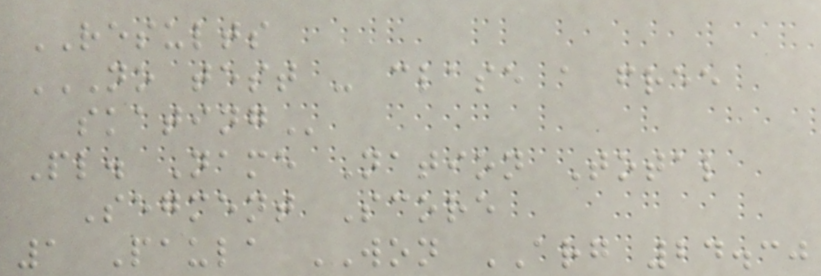RESULTS
NO TEST - CLASE A FREE
SKATING
Pl. Name Nation Total
Segment Score
1 Paula WON ARG 24.30
